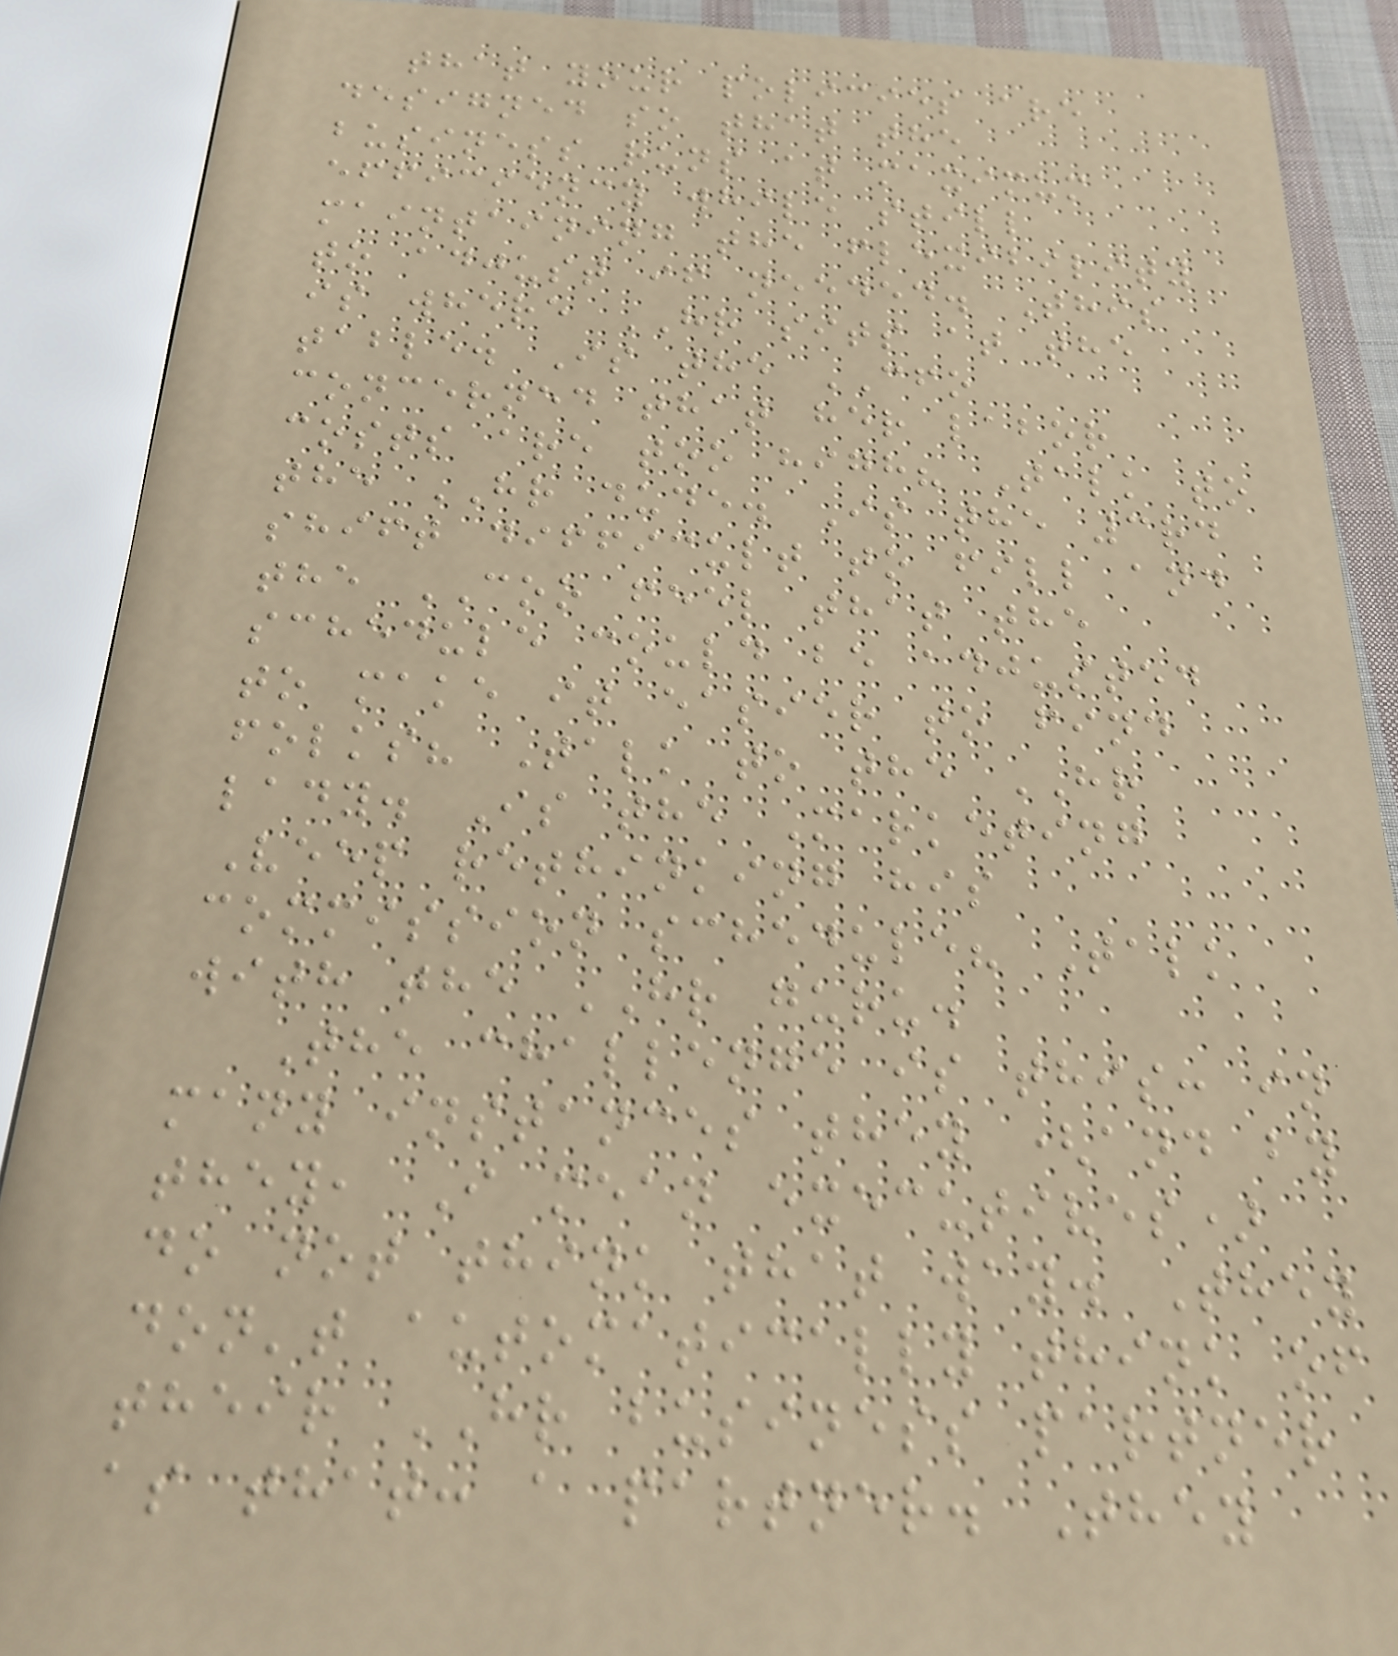that your policies are
designed so that the
business runs at maximum
efficiency while still
maintaining the flexibility
to adjust if needed. This
is where HR sits at the
table. Is the CFO
concerned that her labor
costs are too high? Talk to
the HR dude. Is the 3rd
shift difficult to fill and
the COO feel that the
schedule could be adjusted
to make it easier to find
folks? Talk to the HR
lady. Is the Marketing
Veep rethinking his
commission schedule? Talk
with the HR guru.
The challenge is this: in
many instances they (and by
they, I mean executives)
do not think that way. They
don't automatically think of
their HR business partner
as that: a partner. They
